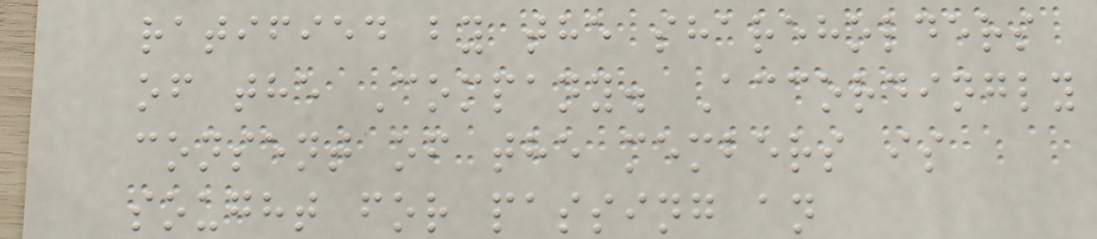ratified by the shareholders
of the Company. Accordingly
consent of the members is
sought for passing an
